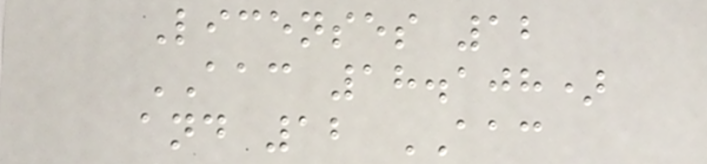Licenses 12
AAC 18.108)
and 12 AAC
